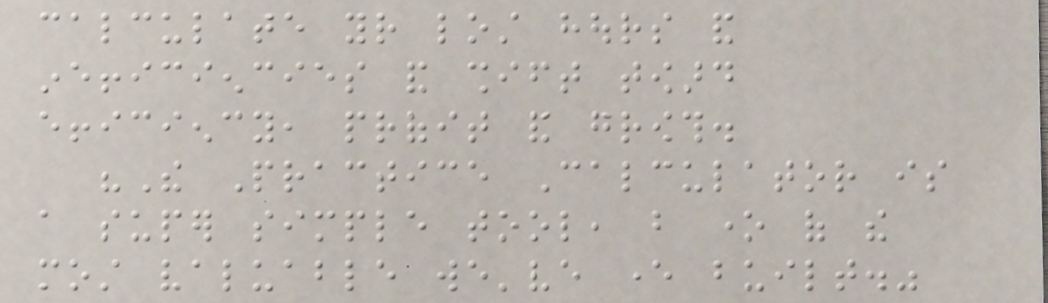calculate your lost hours and
inefficiencies and shift toward
efficiency, profit and growth.
"The Practice Calculator is
a super simple tool, but one of the
most valuable we've ever built."
